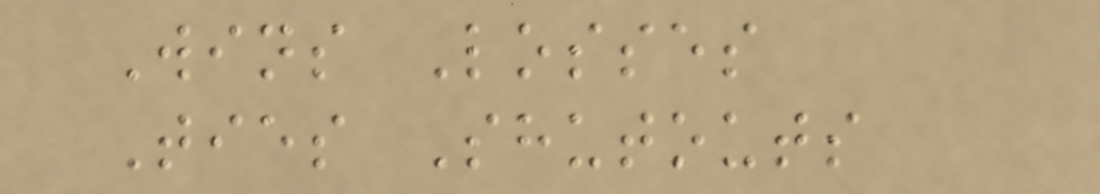Wins Losses
Ties Shutouts
